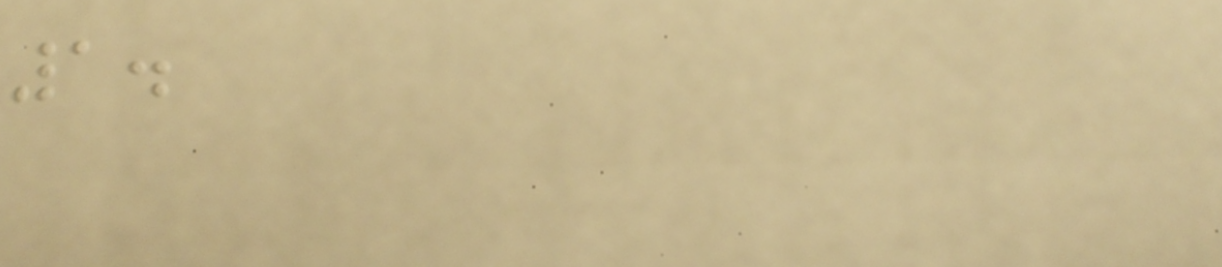1.
